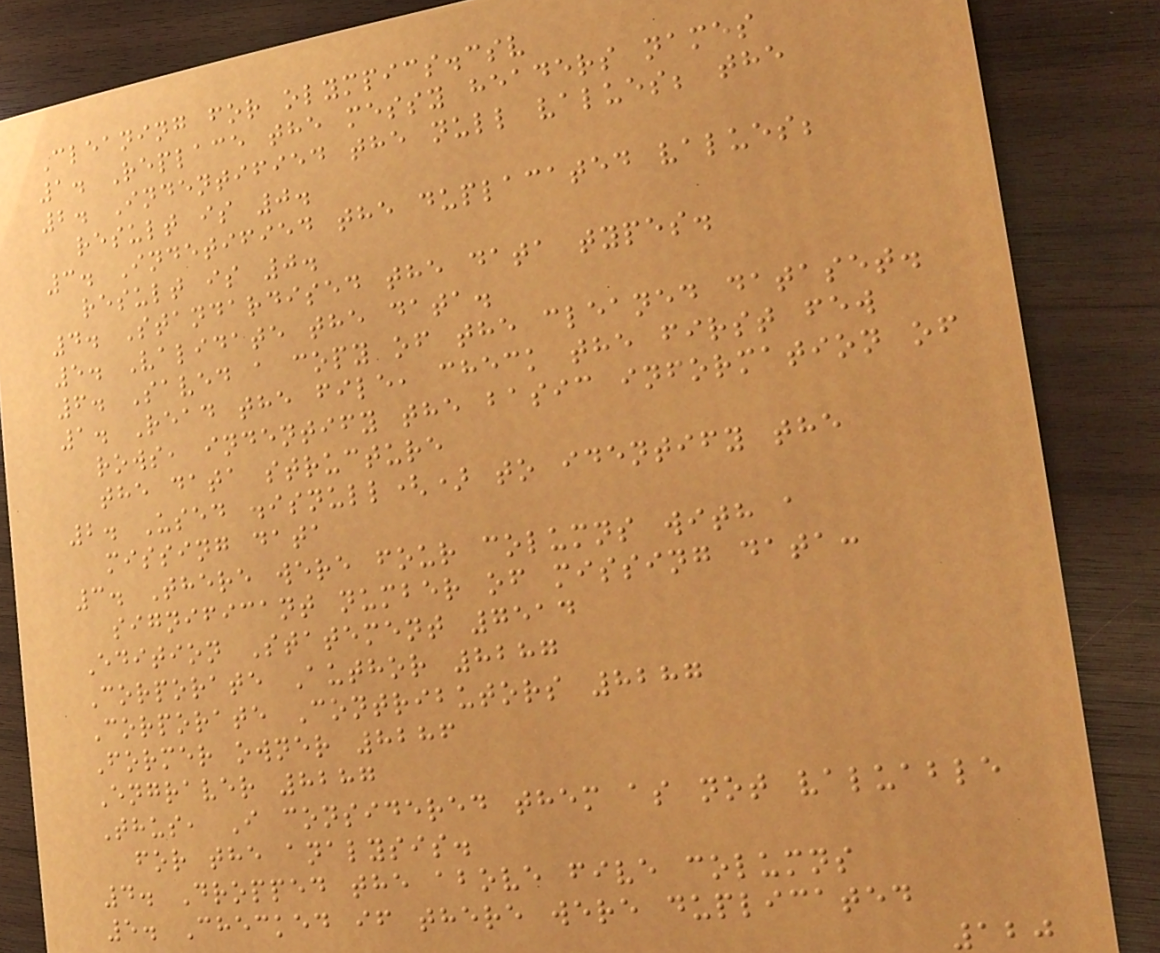Cleaning for olympics.csv
1. Replace the messy headers names
2. Indentified the null values; the
result is 0.
3. Indetified the duplacated values;
result is 0.
4. Standardised the data types.
5. Validate the data.
6. Saved a copy of the cleaned dataset.
1. Read the file, check the first few
rows, indentify the basic information of
the data structure
2. Used .isnull() to identify the
missing data
3. There were four columns with a
significant number of missing data:
Edition Statement 7514
Corporate Author 8287
Corporate Contributors 8287
Former owner 8286
Engraver 8287
Thus, I considered them as not valuable
for the analysis.
4. Dropped the above five columns
5. Checked if there were duplicated
120
